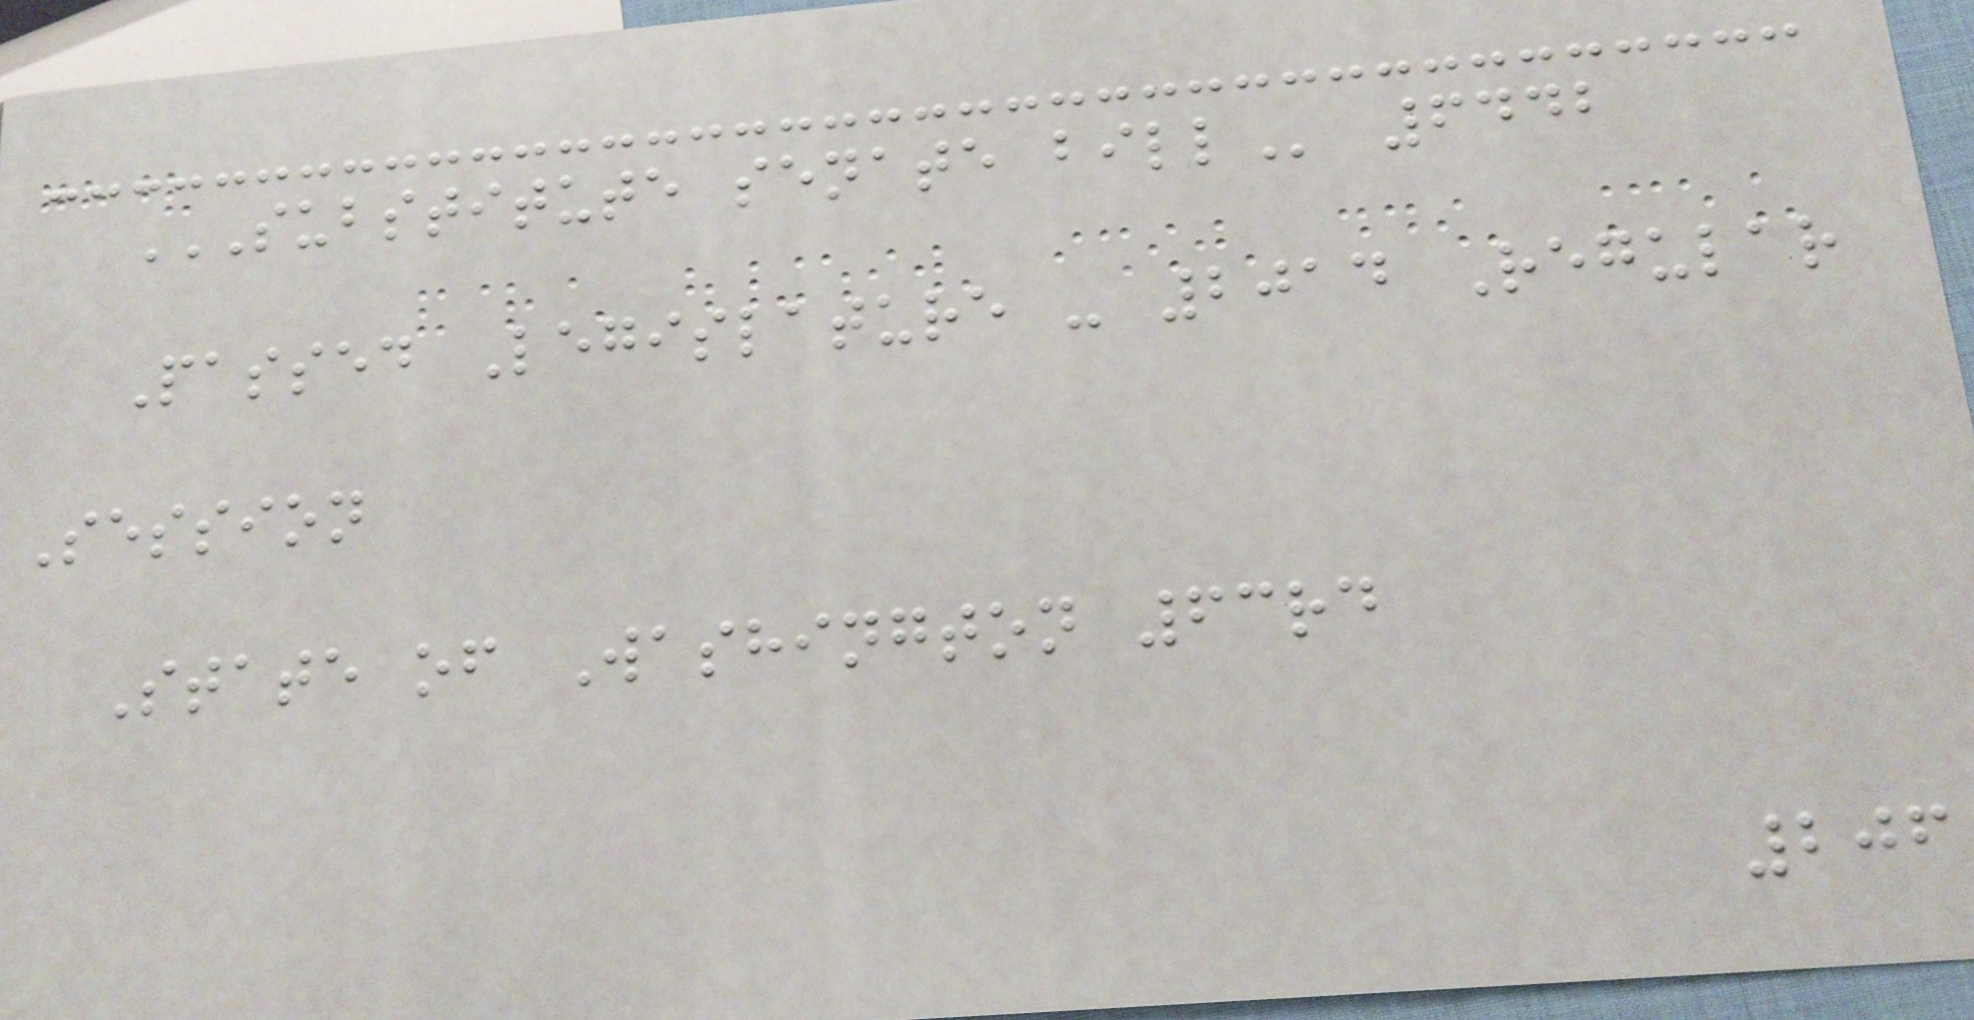SUBSTITUTE SENATE BILL 6442
Passed Legislature - 2014 Regular
Session
State of Washington 63rd
206
